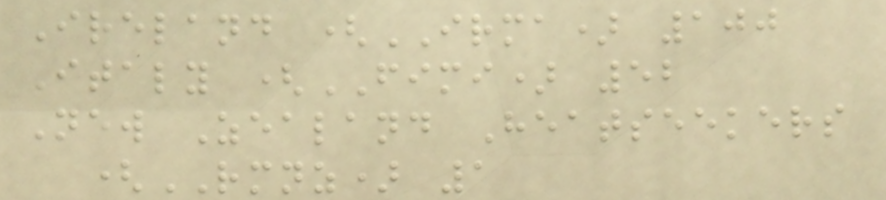Ireland (IRMA) 100
Italy (FIMI) 52
New Zealand Heatseekers
(RMNZ) 1
